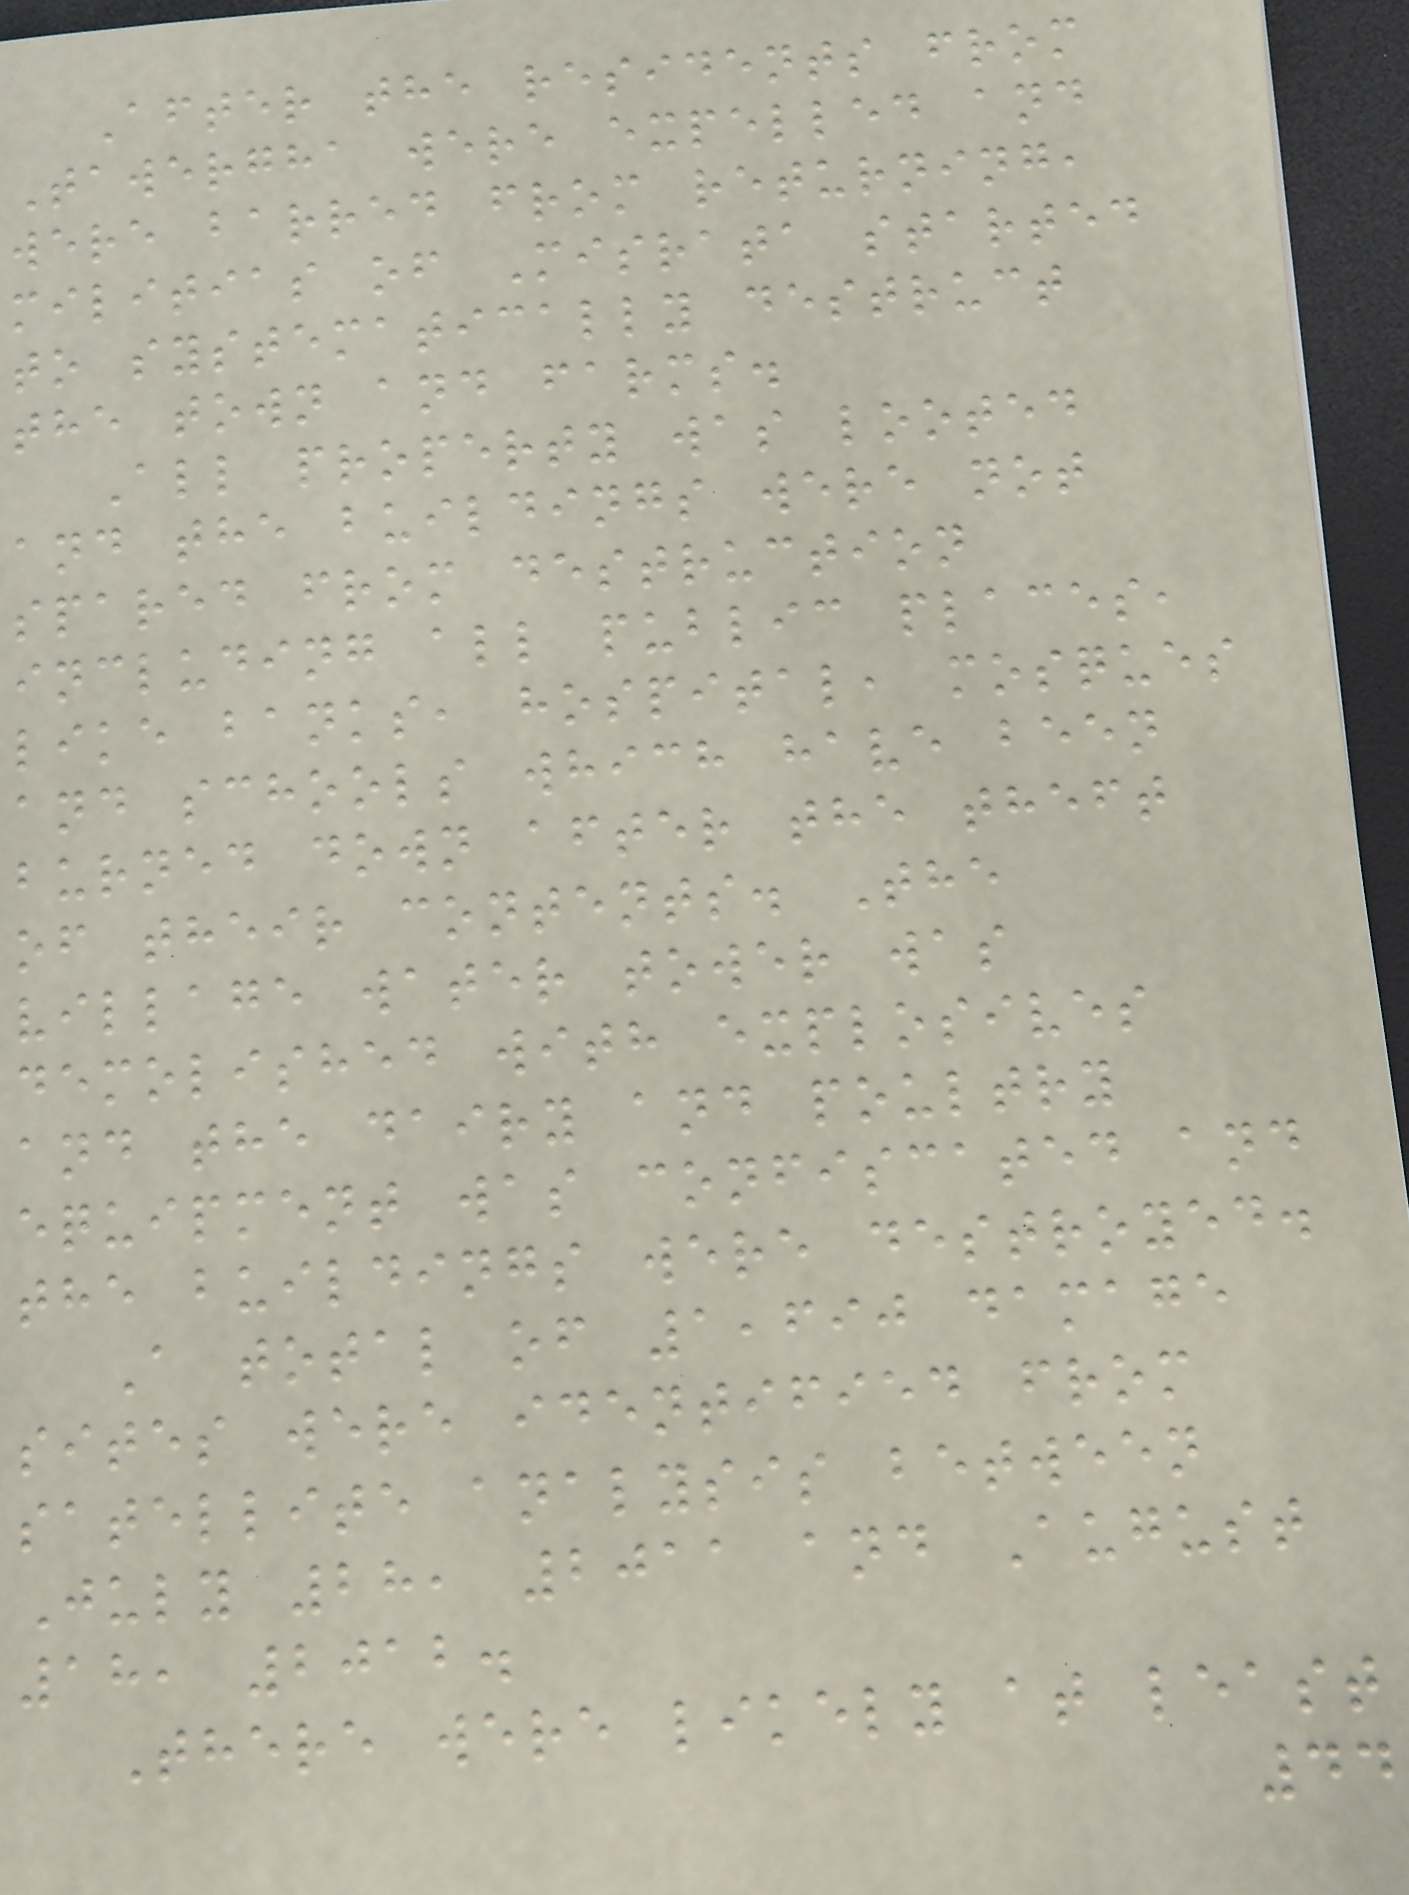After the residents from
Tawergha were expelled and
were barred from returning,
militias of Misrata started
to systematically destruct
the town and farms.
All property was looted
and the buildings were not
spared from destruction
including all public places,
like banks, hospital, mosques
and schools which have been
burned down after the theft
of their contents. The
village water tower was
demolished with explosives
and the dairy and poultry
equipment was confiscated and
the buildings were destroyed.
A total of 1,690 damage
sites were identified from
satellite analysis between
July 28, 2011 and August
18, 2012.
There were likely at least
44
